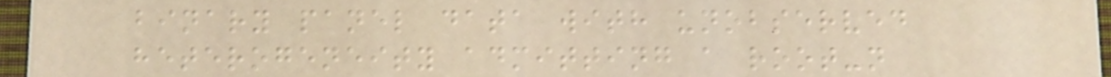binary panel data with unobserved
heterogeneity admitting a root-n
